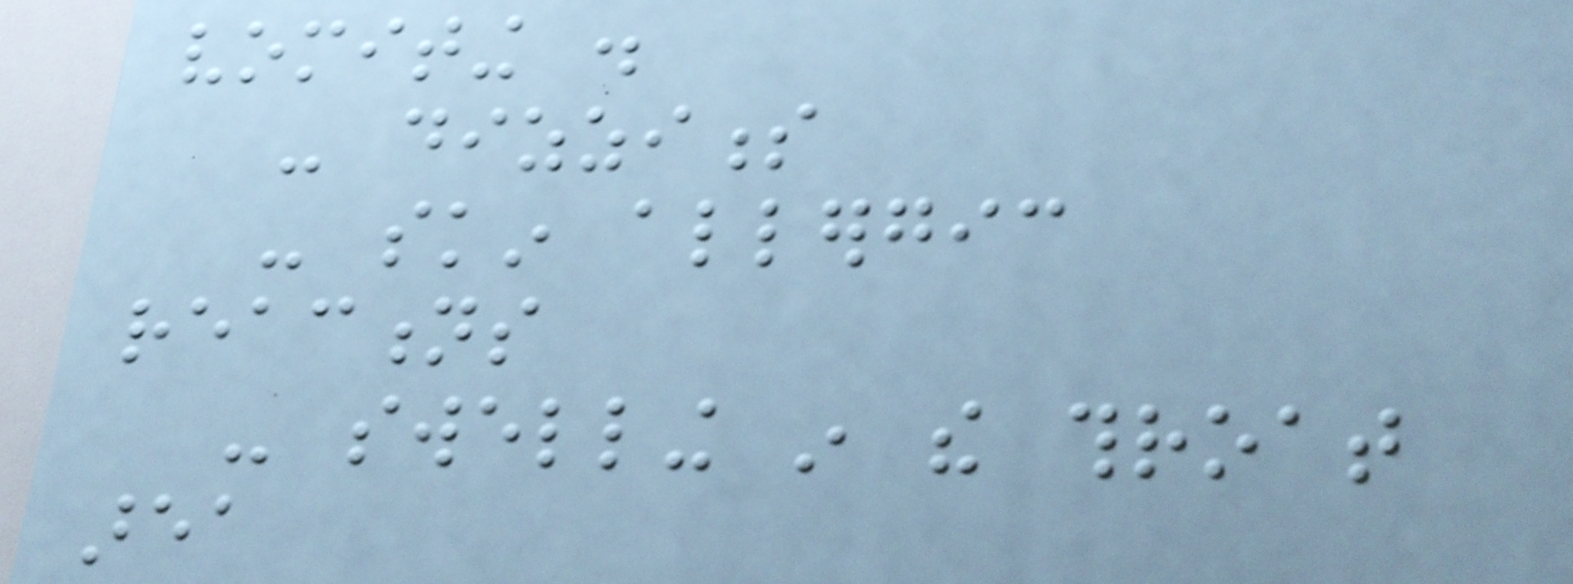vomiting .
- dizziness
- skin allergic
reactions
- swelling in the throat
area
